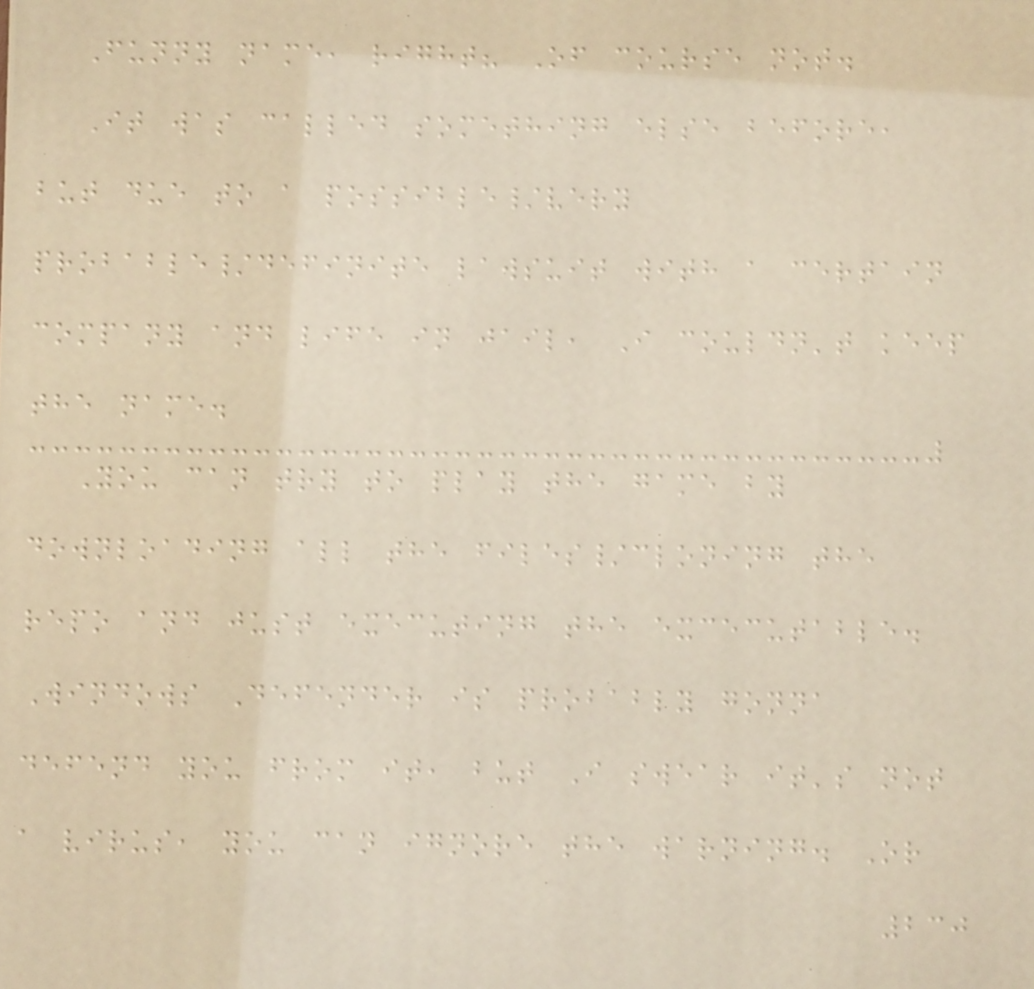Funny name, right? Of course not.
It was called something else before,
but due to a possible/very
probable/definite lawsuit with a certain
company and life in jail, I couldn't keep
the name.
You can try to play the game by
downloading all the files/cloning the
repo and just executing the excecutable.
Windows Defender is probably gonna
defend you from it, but I swear it's not
a virus, you can ignore the warning. Or
230
